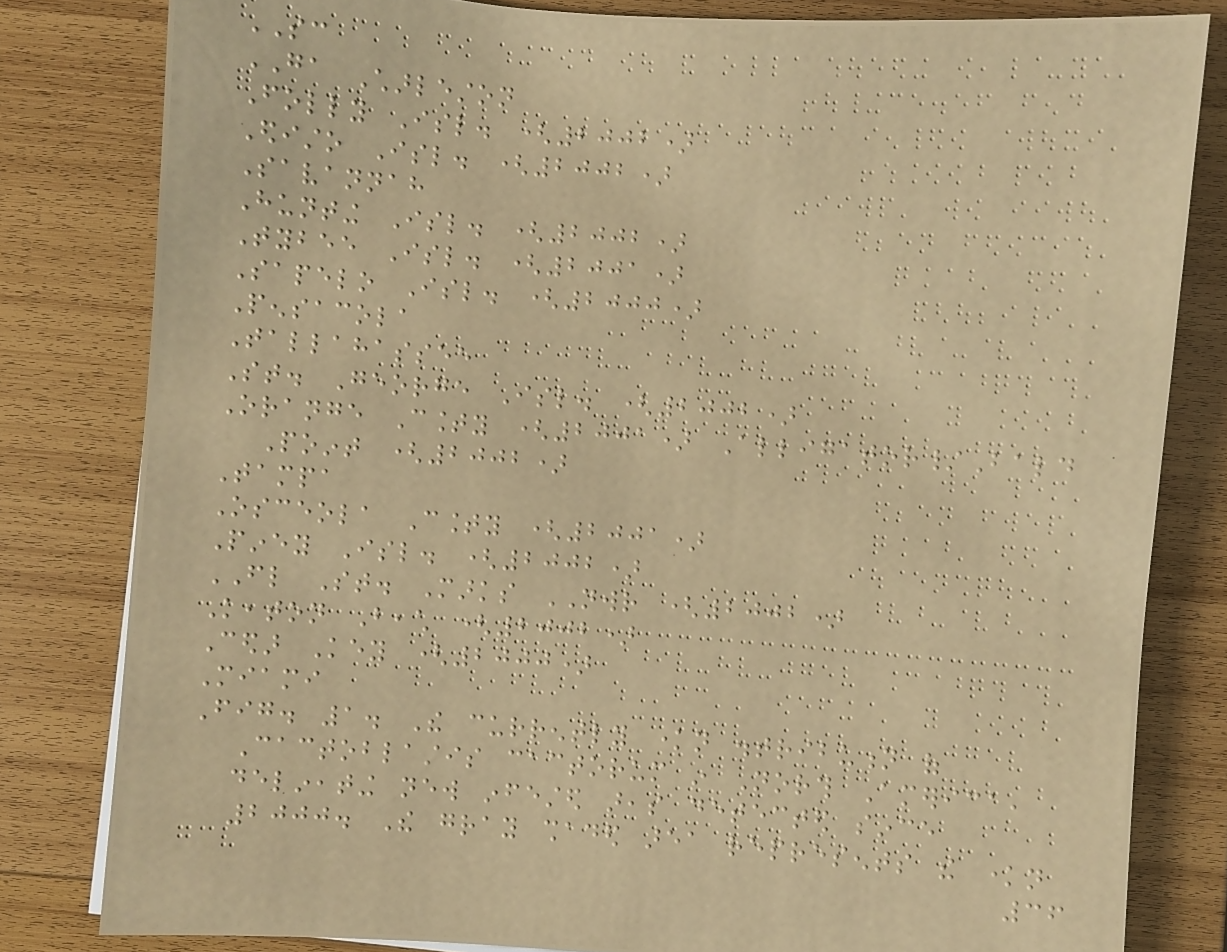SC
GA Charleston
Folly Isl. (2002)
Edisto Isl. (2002)
Savannah
Hunting Isl. (2002)
Tybee Isl. (2001)
Sapelo Isl. (2000)
Pensacola
Tallahassee
St. George Isl. (2002)
Orange County (2001) Alligator/Bald
Point (2002)
Tampa
Osceola County (2001)
Piney Isl. (2002)
FL St. Marks NWR (2002)
Keaton Beach (2002)
Cedar Key (2000)
Miami
Fig. 1. The currently known distribution of
Cactoblastis cactorum in North America,
delineating new infested areas detected since
2000. The gray shaded area represents the known
36
